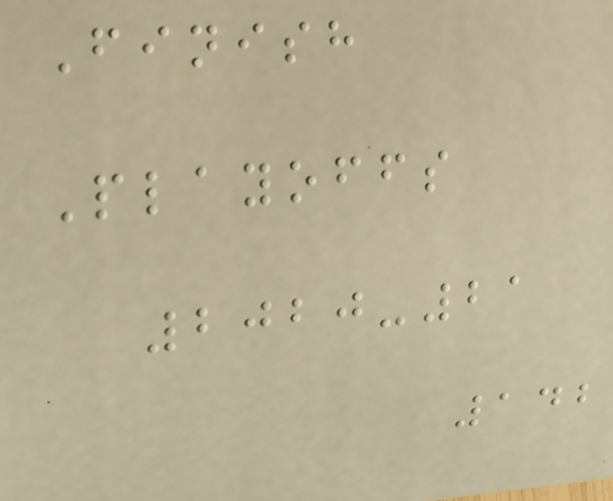Finish
Playoffs
2020-21
142
